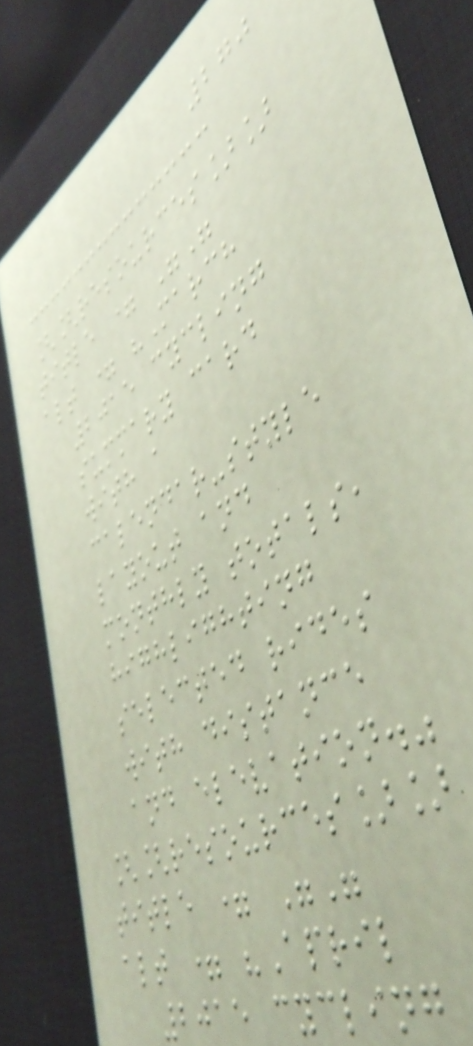270
[[resources]]
title = ""
alt = "March
2015 cycling
summary card
with a
calendar-style
layout and
monthly totals,
highlighting
selected rides
with distance
and elevation."
[[resources]]
title = ""
alt = "April
2015 cycling
